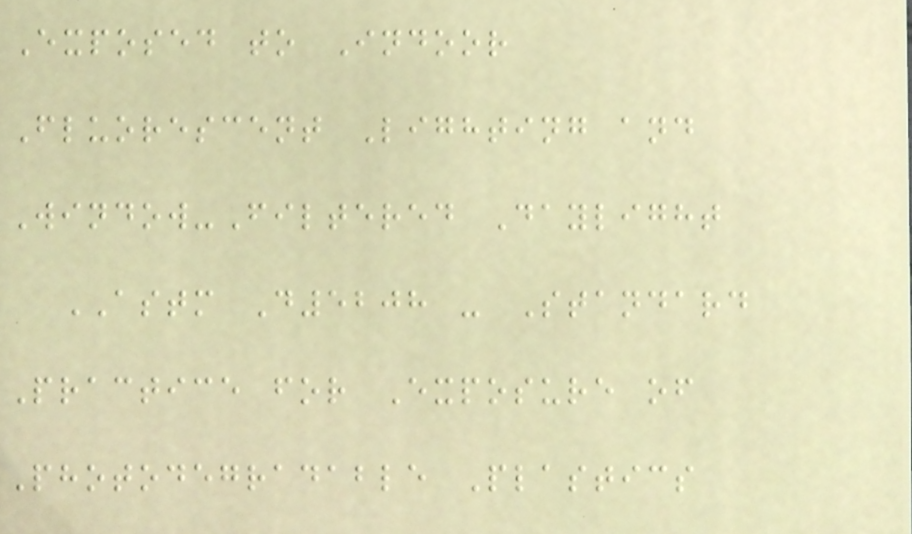Exposed to Indoor
Fluorescent Lighting and
Window-Filtered Daylight
ASTM D5208 - Standard
Practice for Exposure of
Photodegradable Plastics
